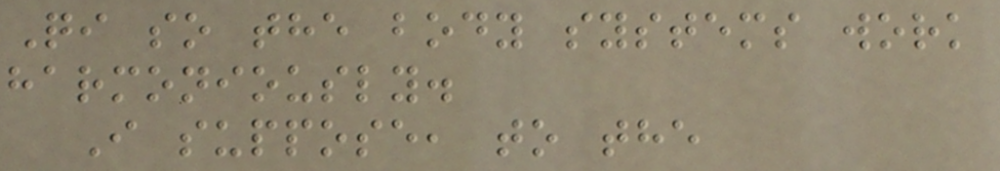Qi so the body systems work
harmoniously.
I suppose, to the
